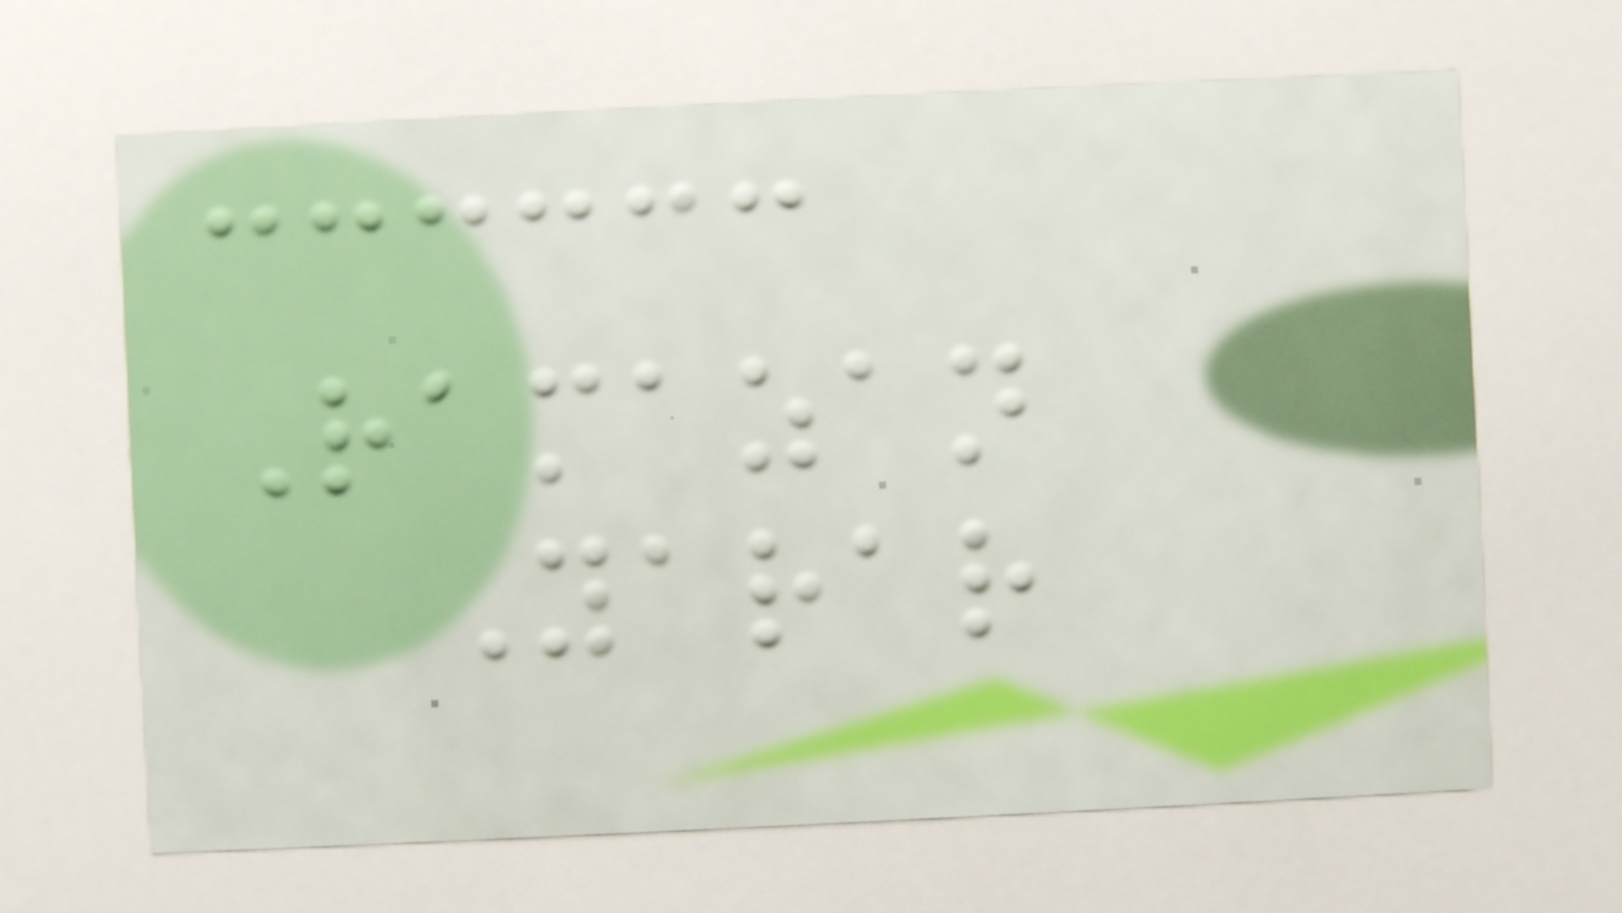Ramazan
Yarar
